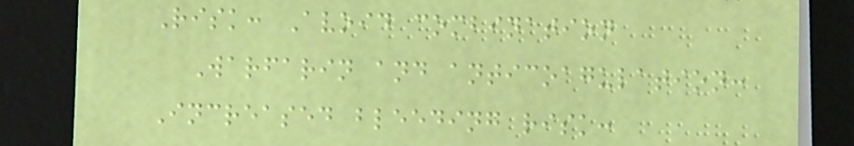Risk: Avoid combination
Warfarin and anticoagulation:
Increased bleeding risk:
